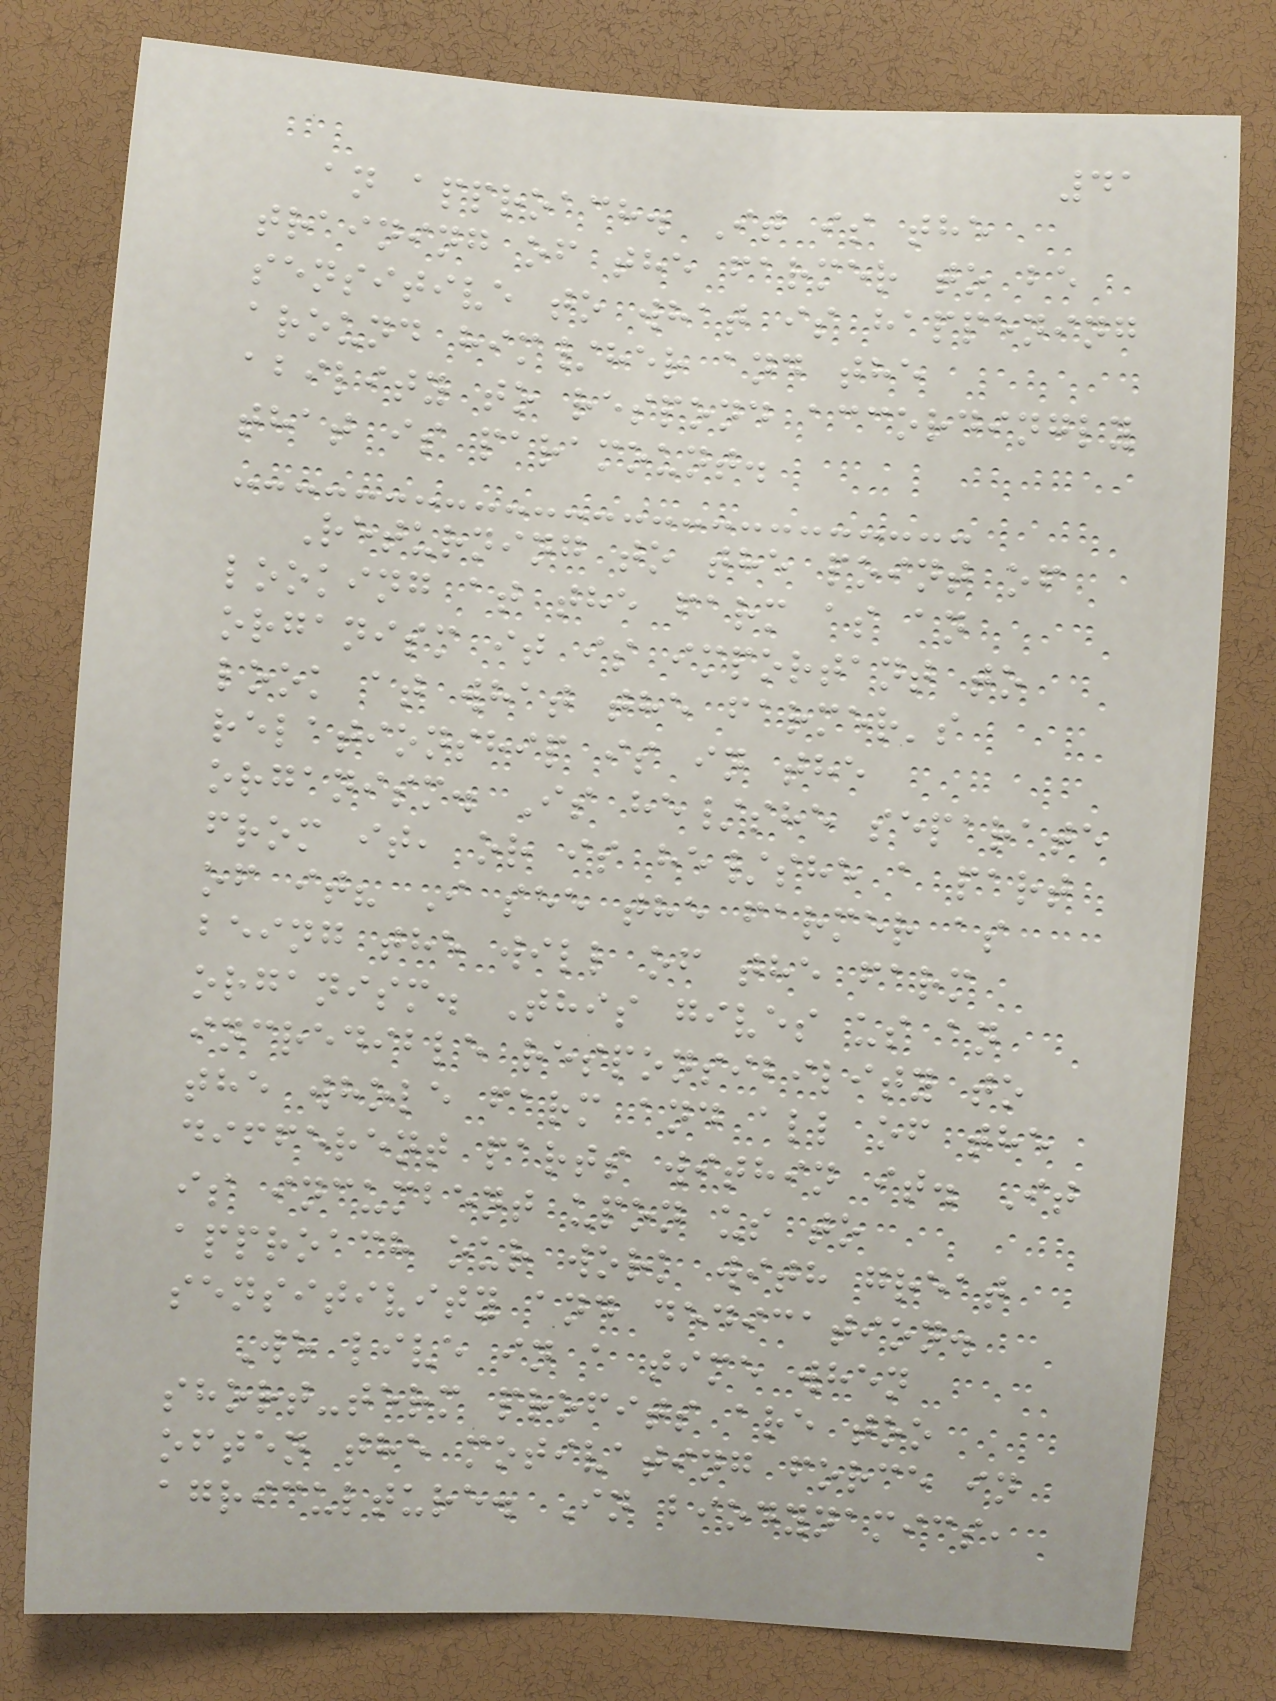41
an approach. It is the
training of the farmer to be
sensitive to what is happening
around him/her and the
ability to respond accordingly
that is paramount.
Returning to the point of
looking at the farm as an
organism it is important to
look at what the farmer's
relationship is in the
organism. Is he/she separate
from it, or is he/she a part
of it? I see the farmer as
being the will of the farm
organism. This gives us an
incredible responsibility to
the whole farm and all of the
different parts within it. It
is incumbent upon us to
approach our work with great
sensitivity and dedication.
We live in a time when
short-term profits are too
often the motivating force in
agriculture. In biodynamics,
